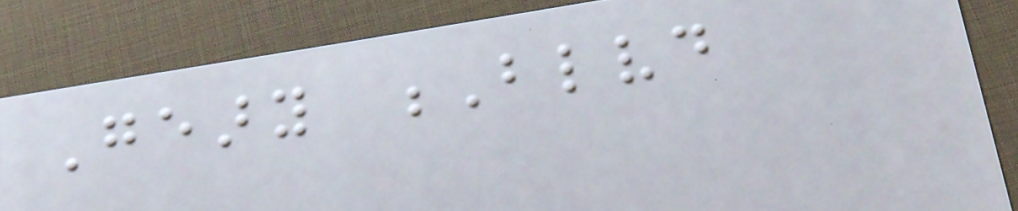Geary Blvd
